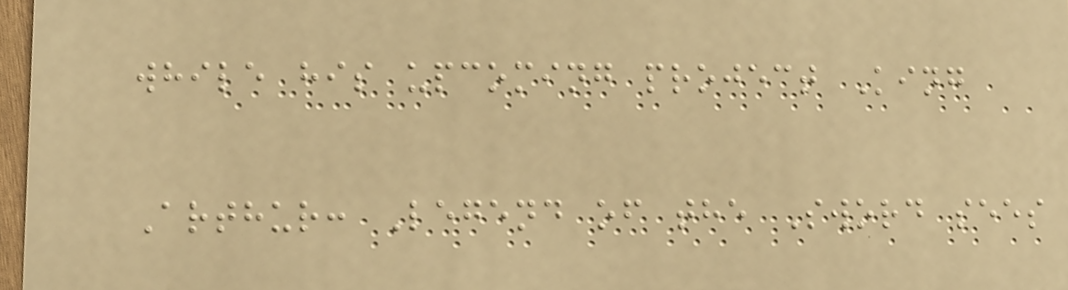while his upcoming project King
Arthur: Legend of the Sword sees
